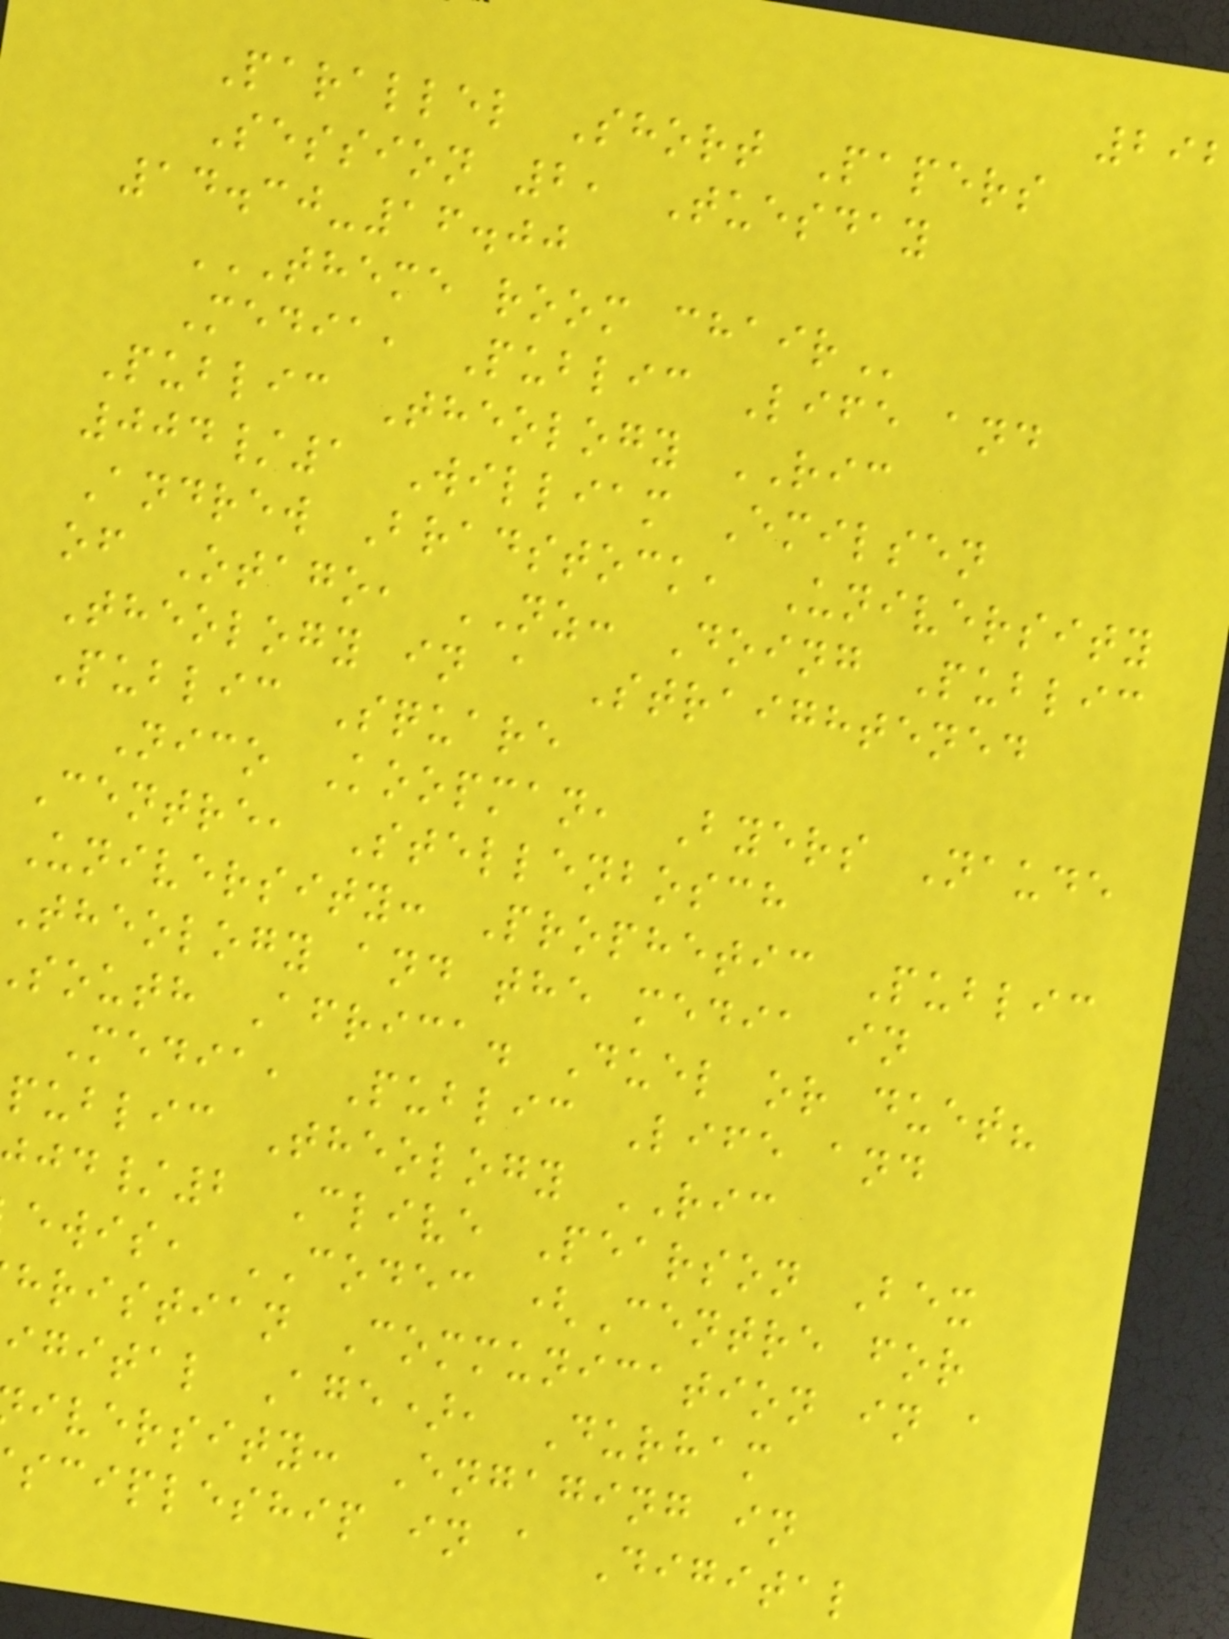Parallel Short Papers
Session 2, Tuesday
14.30-16.00
THEME ROOM CHAIR
Media, Public Life and
Public Theology RIC
004/1 William Emilsen
Andrew Bradstock, University
of Otago, NZ: Doing Public
Theology in a Straightened
Public Square
Nico Koopman, Byers Naude
Centre, Stellenbosch
University: Prophetic Public
Theology and the media in
south Africa. Duel or duet?
Media, Public Life and
public Theology RIC
/2 Clive Pearson Bex
ewis, CODEC (Centre for
hristian Communication in a
igital Age), Durham
iversity: Engaging in
scipleship in a Digital
